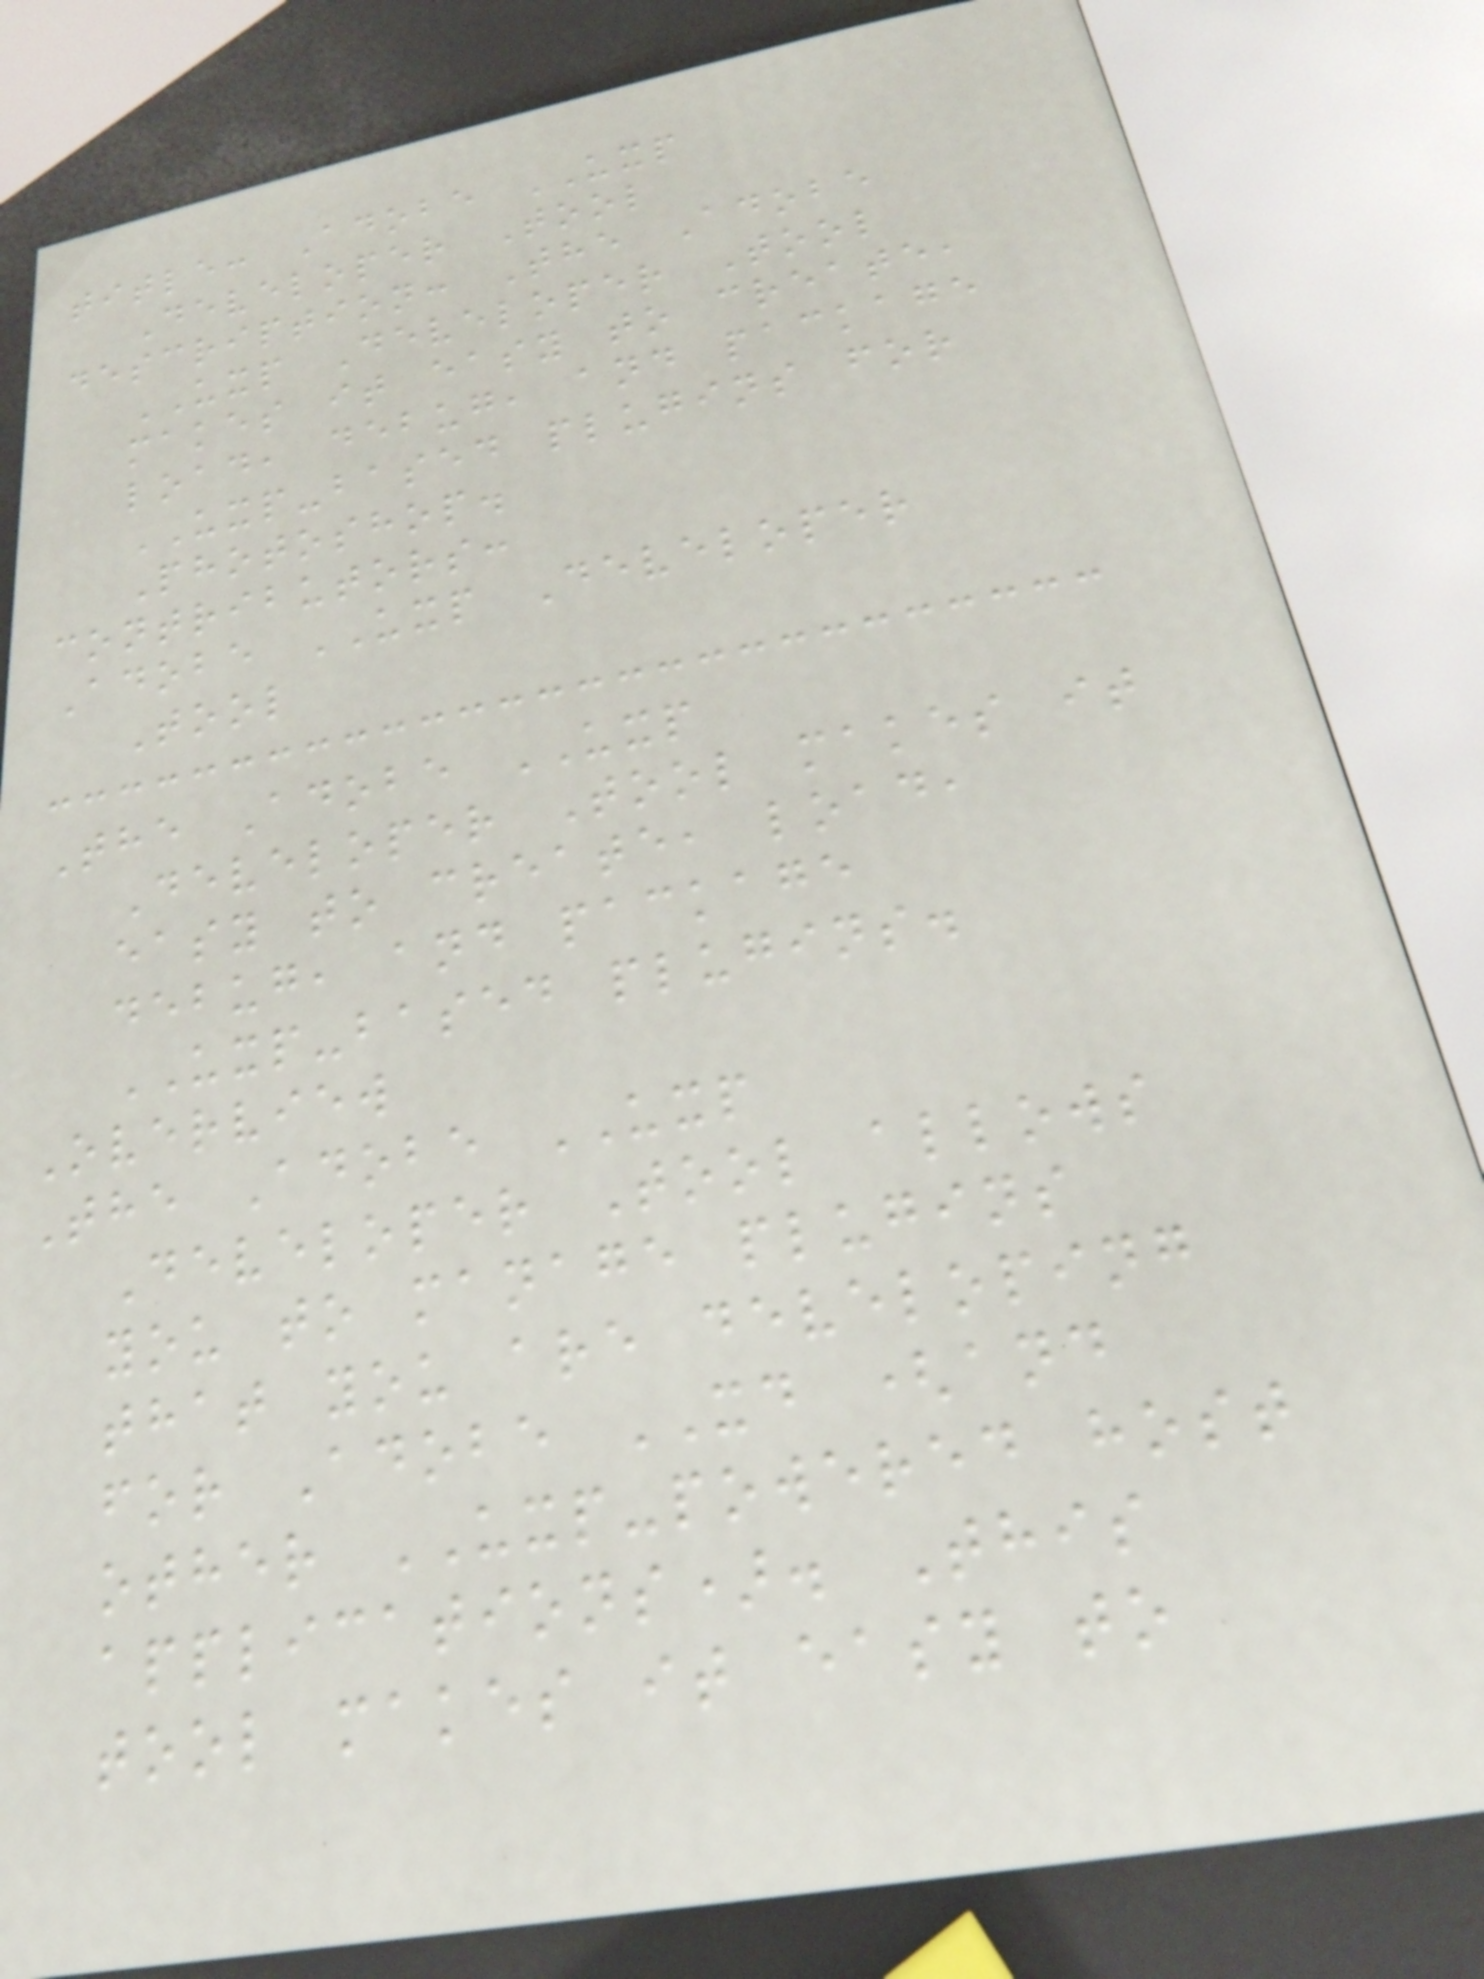title: Adobe UXP
Developer Tool
description: The Adobe
UXP Developer Tool
makes it easy to create,
load, debug, and package
UXP-based plugins for
Photoshop.
contributors:
Adobe UXP Developer
Tool
The Adobe UXP
Developer Tool makes it
easy to create, load,
debug, and package
UXP-based plugins.
Overview
The Adobe UXP
Developer Tool allows
you to manage plugins
that you are developing
for Adobe XD (and
other UXP-powered host
applications). This
tool makes it easy to
